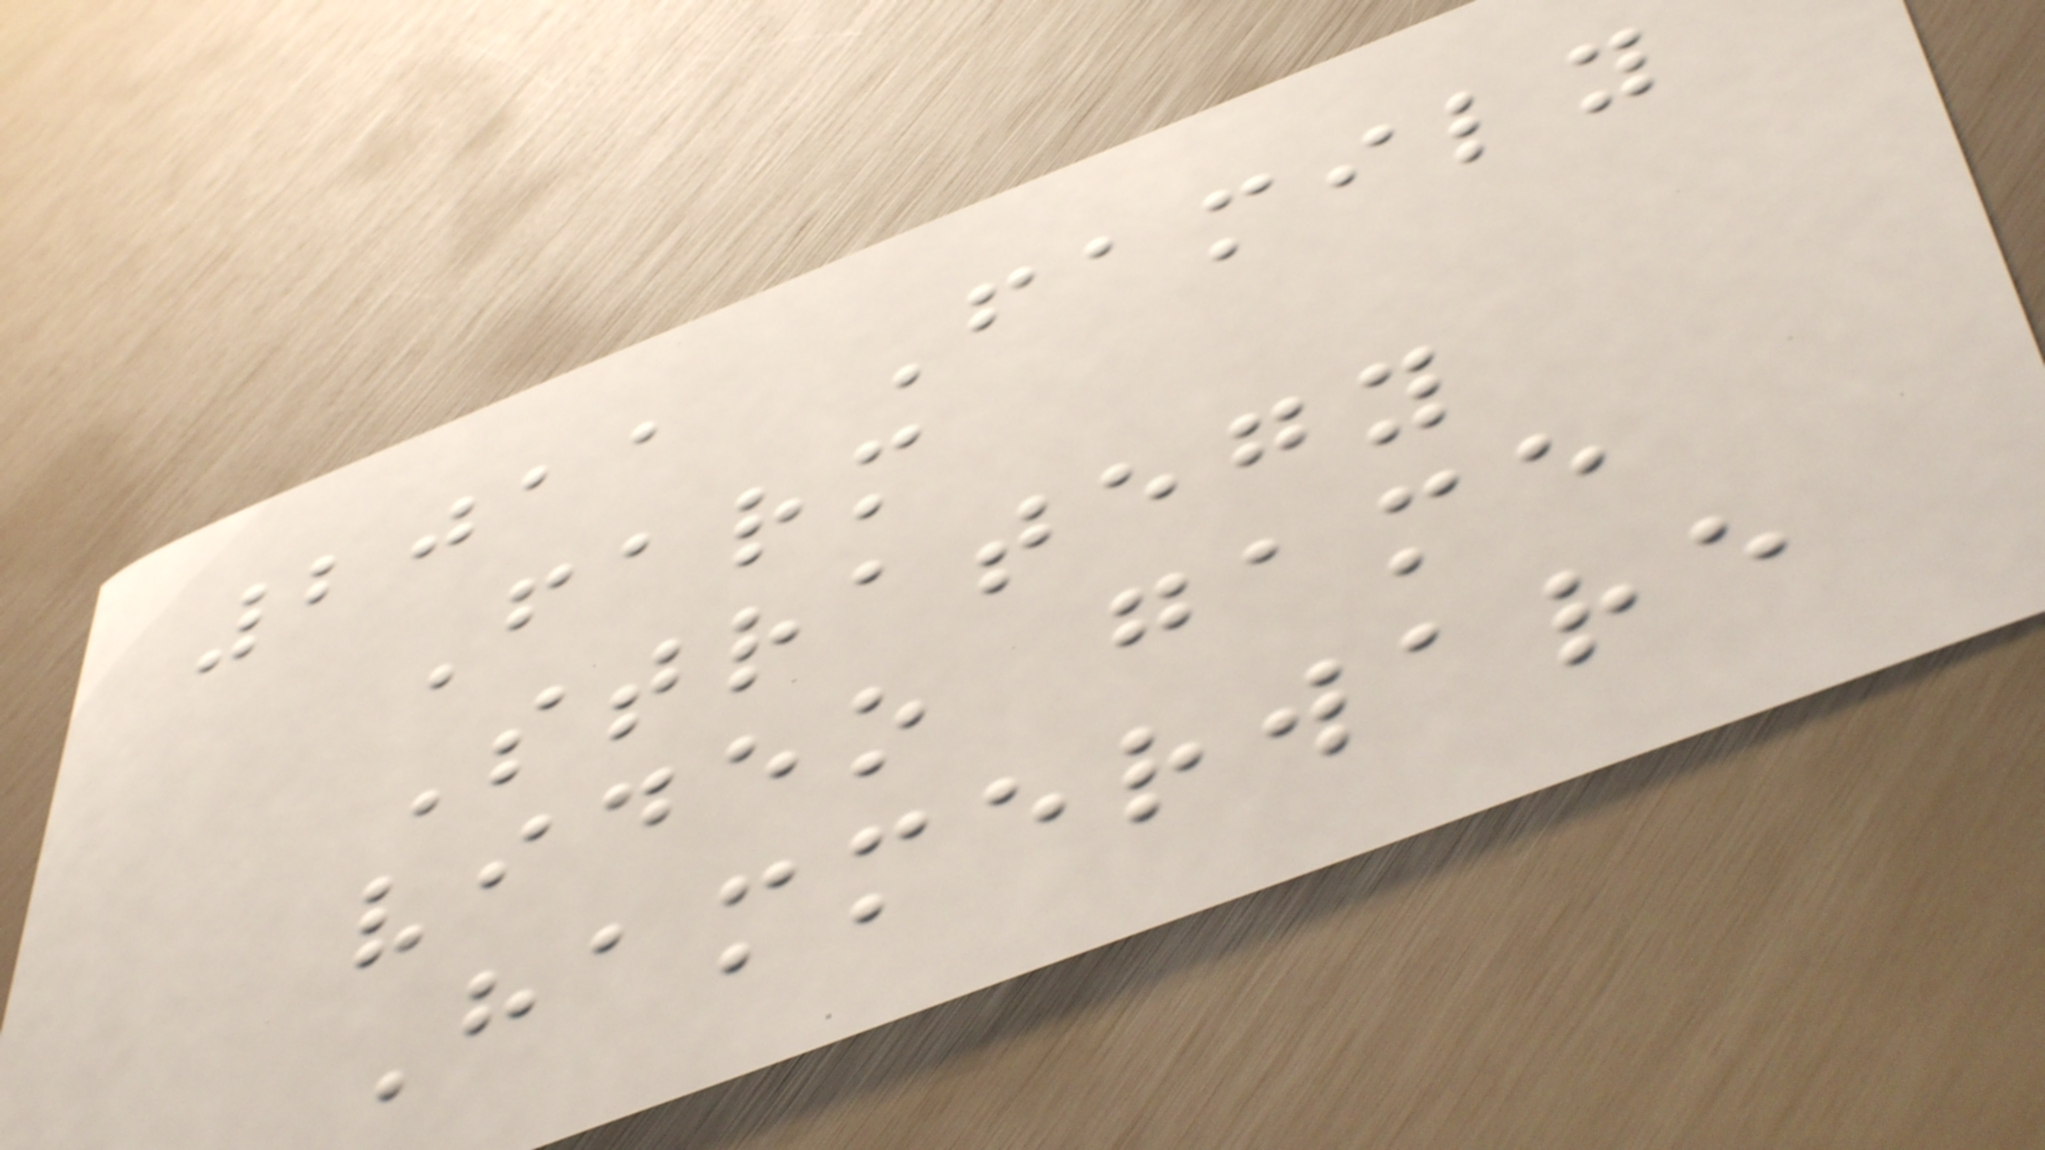2011 Family
Farm
Strategy
video game
Hammerware
